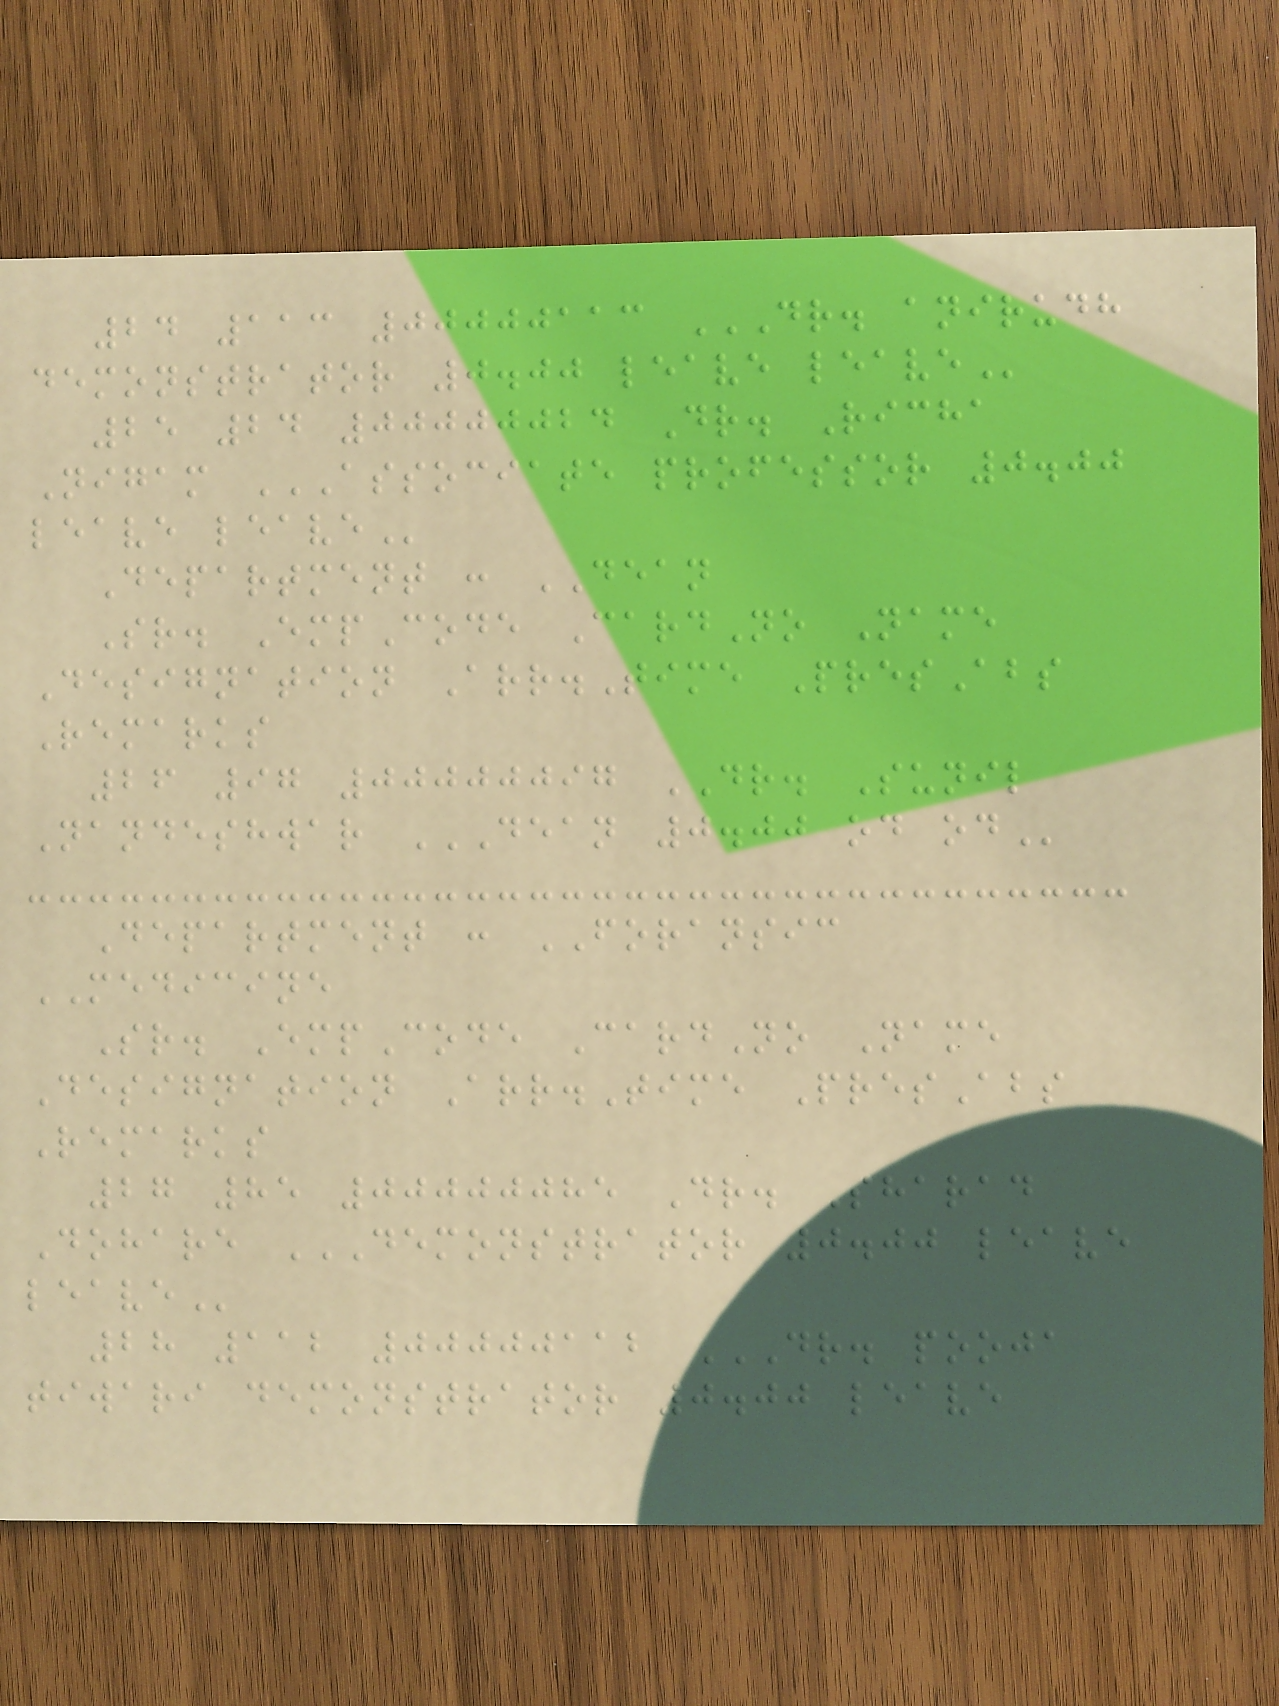24 113 00000113 DR. ANIRUDH
DEMONSTRATOR 0.00 LEAVE LEAVE
25 24 00000024 Dr. Richa
Nigam ASSOCIATE PROFESSOR 0.00
LEAVE LEAVE
Department : DEAN
Sr. EmpCode CardNo Name
Designation Arr.Time PresAbs
Remarks
26 97 00000097 DR. Sunil
Nandeshwar DEAN 0.00 OD OD
Department : FORANSIC
MEDICINE
Sr. EmpCode CardNo Name
Designation Arr.Time PresAbs
Remarks
27 85 00000085 Dr. Sharad
Dohare DEMONSTRATOR 0.00 LEAVE
LEAVE
28 112 00000112 DR. POOJA
TIWARI DEMONSTRATOR 0.00 LEAVE
